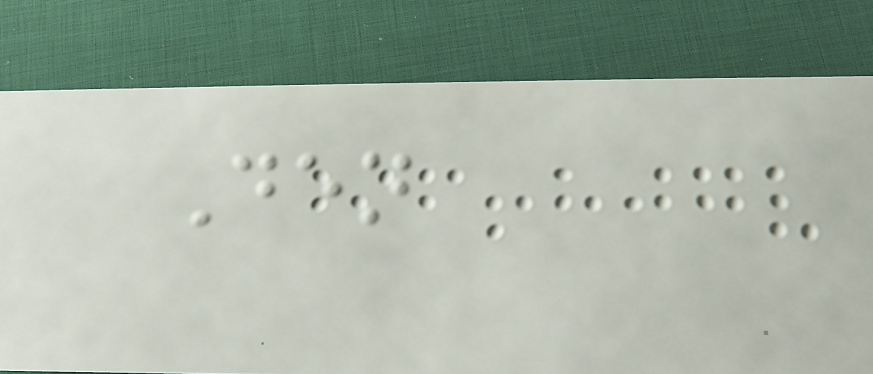Den
